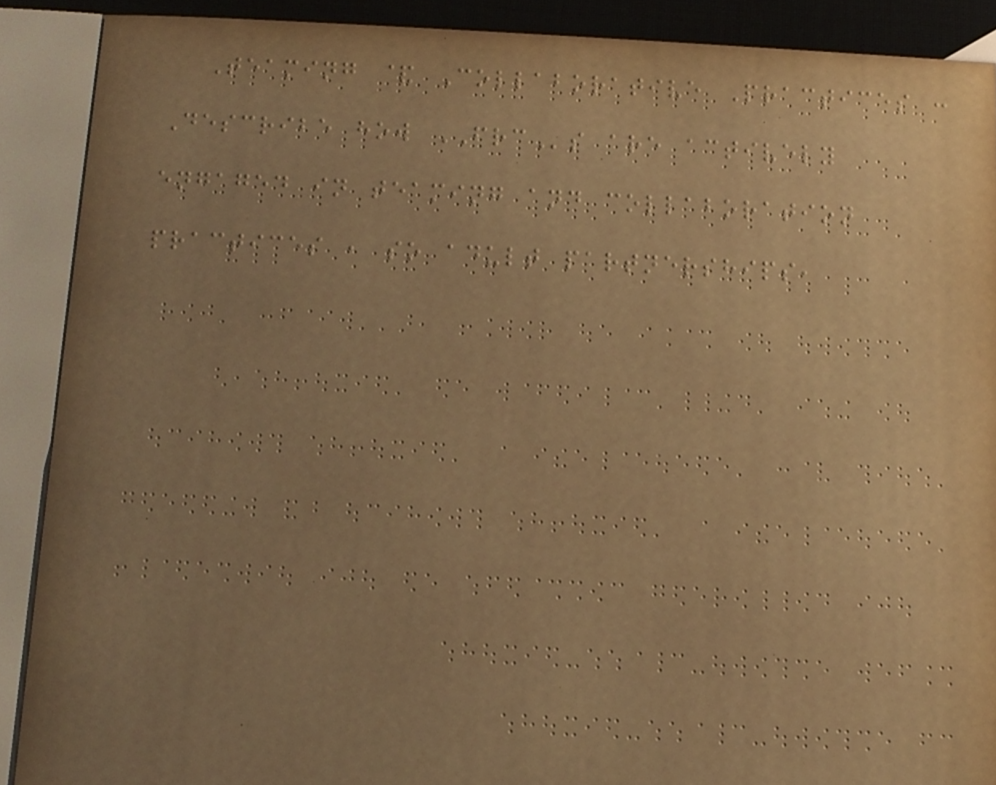Teaming & Collaborative Practices :
Describe how FRCs are actively
engaged in teaming and collaboration
practices , so adult partnerships,
